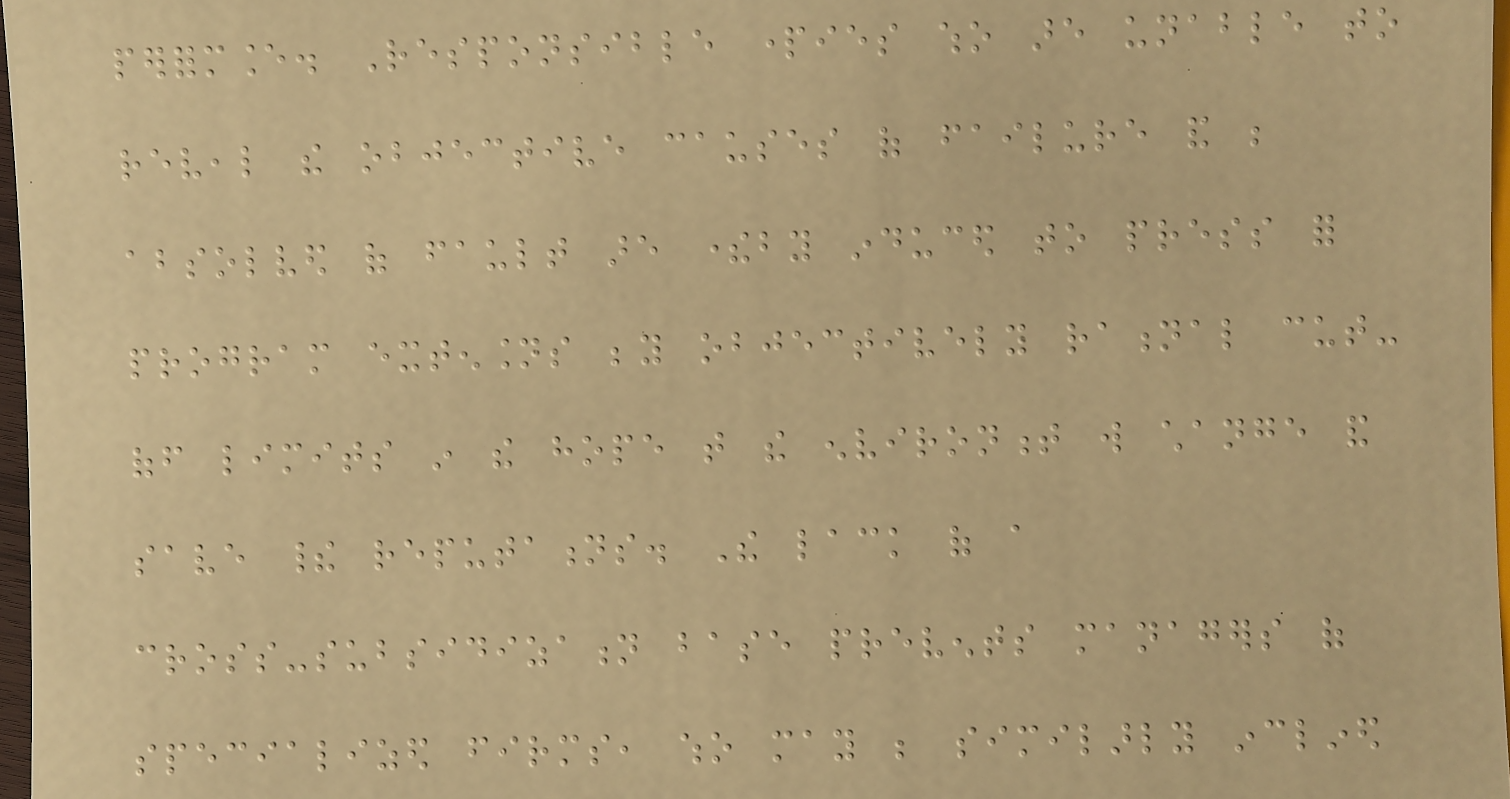performance. Responsible parties who are unable to
reveal the objective causes of failure and be
absolved of fault are thereby induced to press for
program extensions beyond objectively rational cut-
off limits in the hope that the environment will change and
save their reputations. The lack of a
cross-subsidization base prevents managers of
specialized firms, who may be similarly inclined
